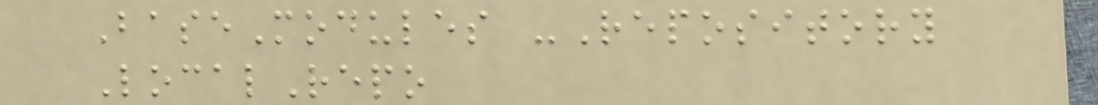BaseModules -Repository
LocalRepo
